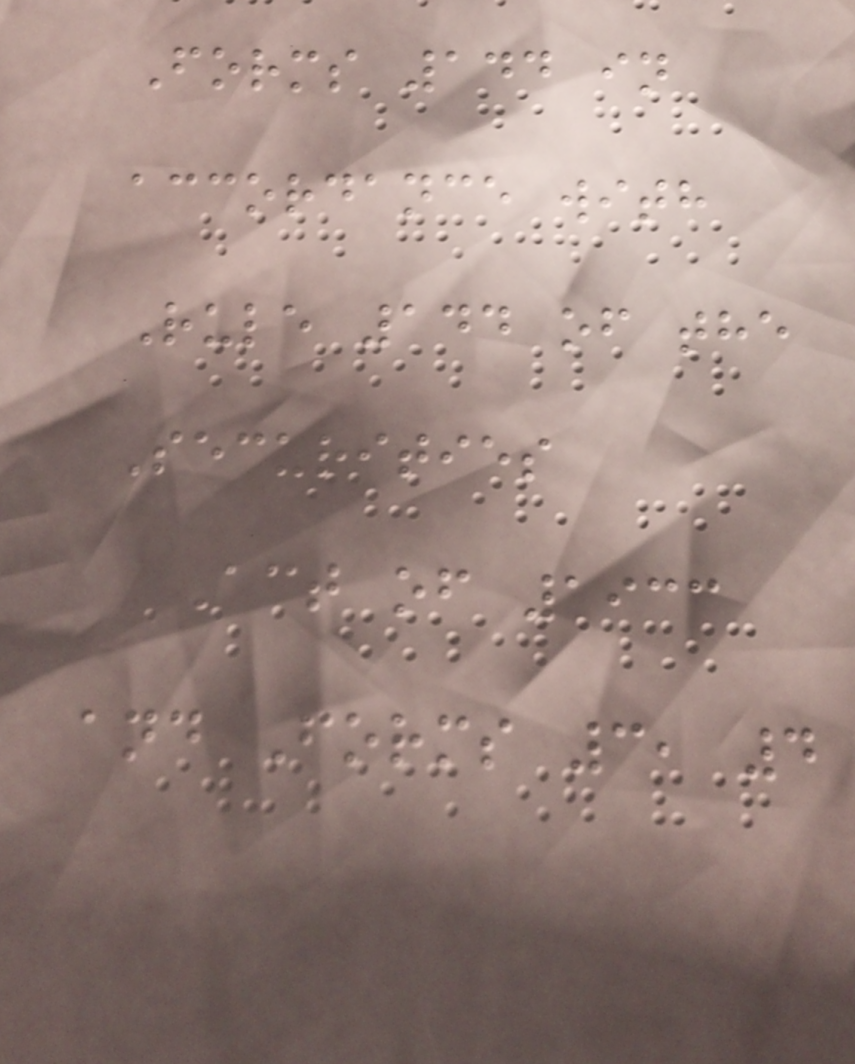Forms 144 in
accordance with
Rule 144 of the
Securities
Act of 1933
and Forms 3, 4
